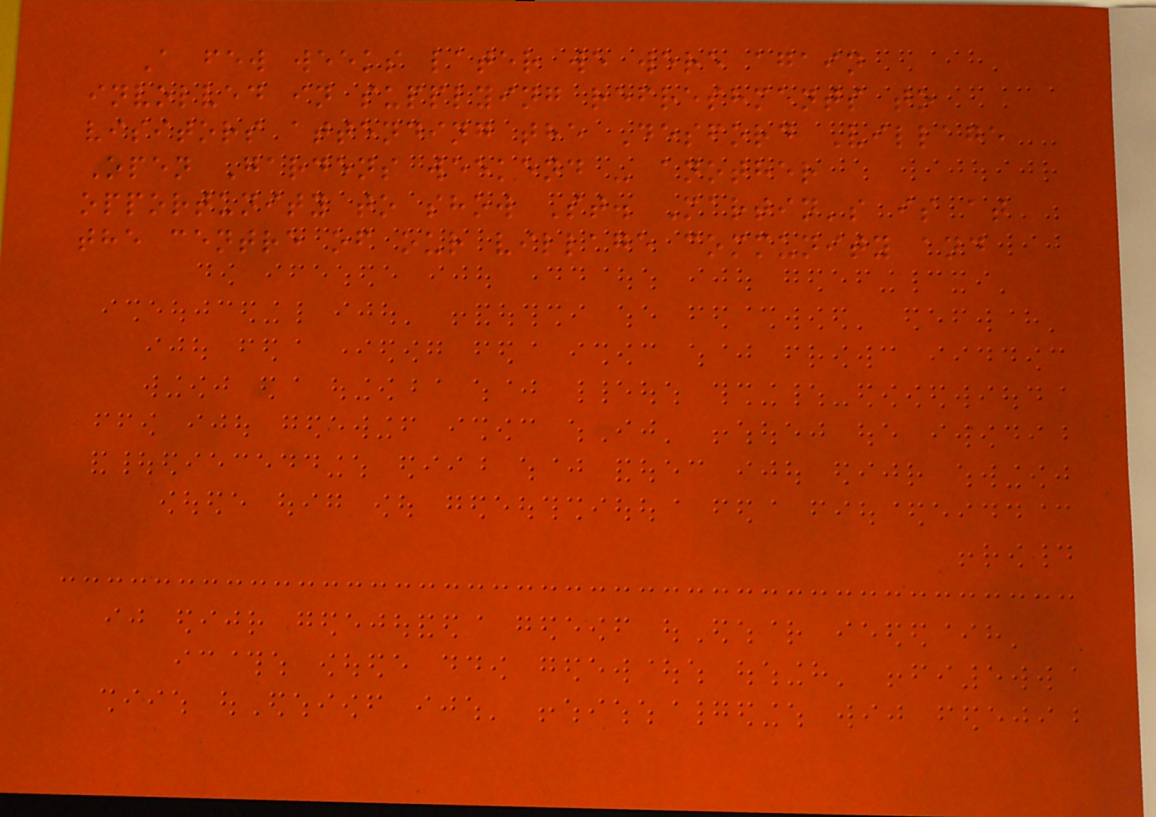A few weeks later we were again
involved in supplying refreshments to
visitors attending the Desford Village
Open Gardens weekend - another
opportunity to show St. Martin's is at
the centre of our village community and
